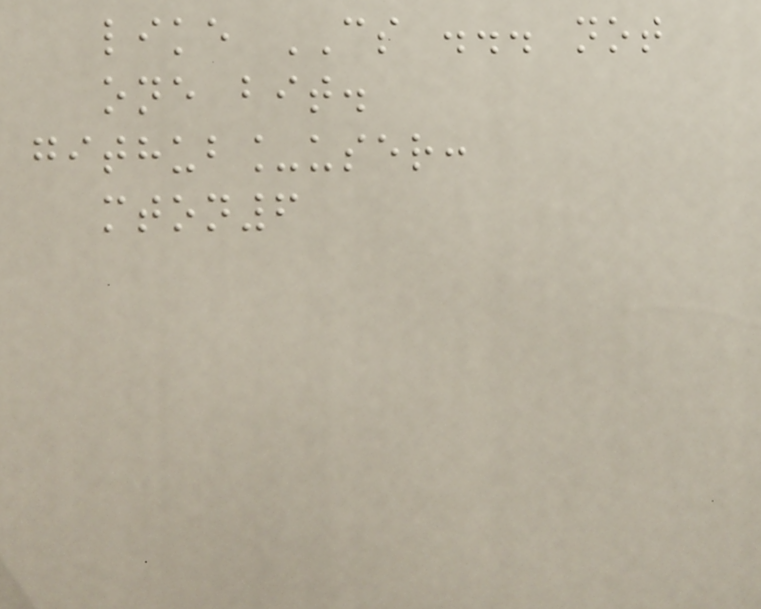like CS ... not
one bit.
github_user:
mton6
